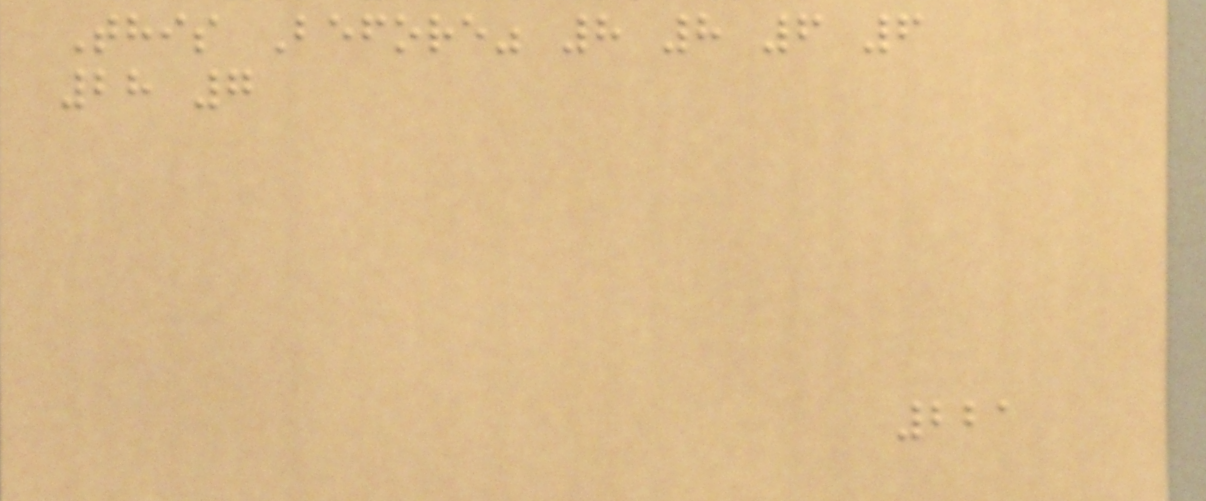This Before" 8 8 6 6
28 7
221
